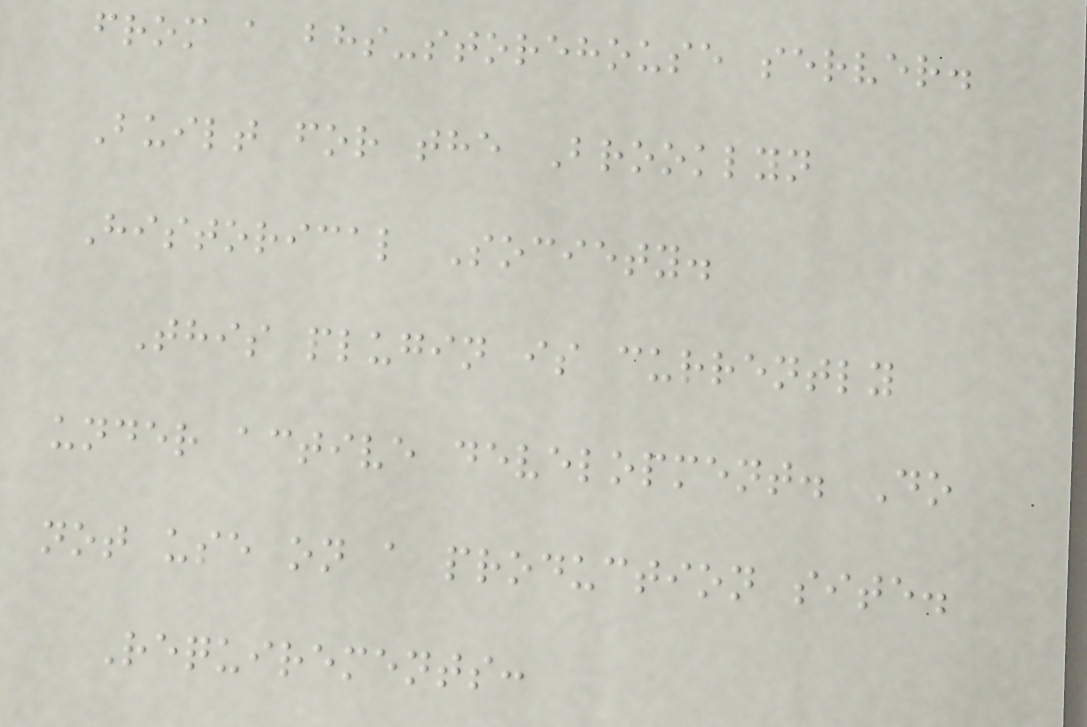from a bhs-storehouse server.
Built for the Brooklyn
Historical Society.
This plugin is currently
under active development. Do
not use on a production site.
Requirements:
